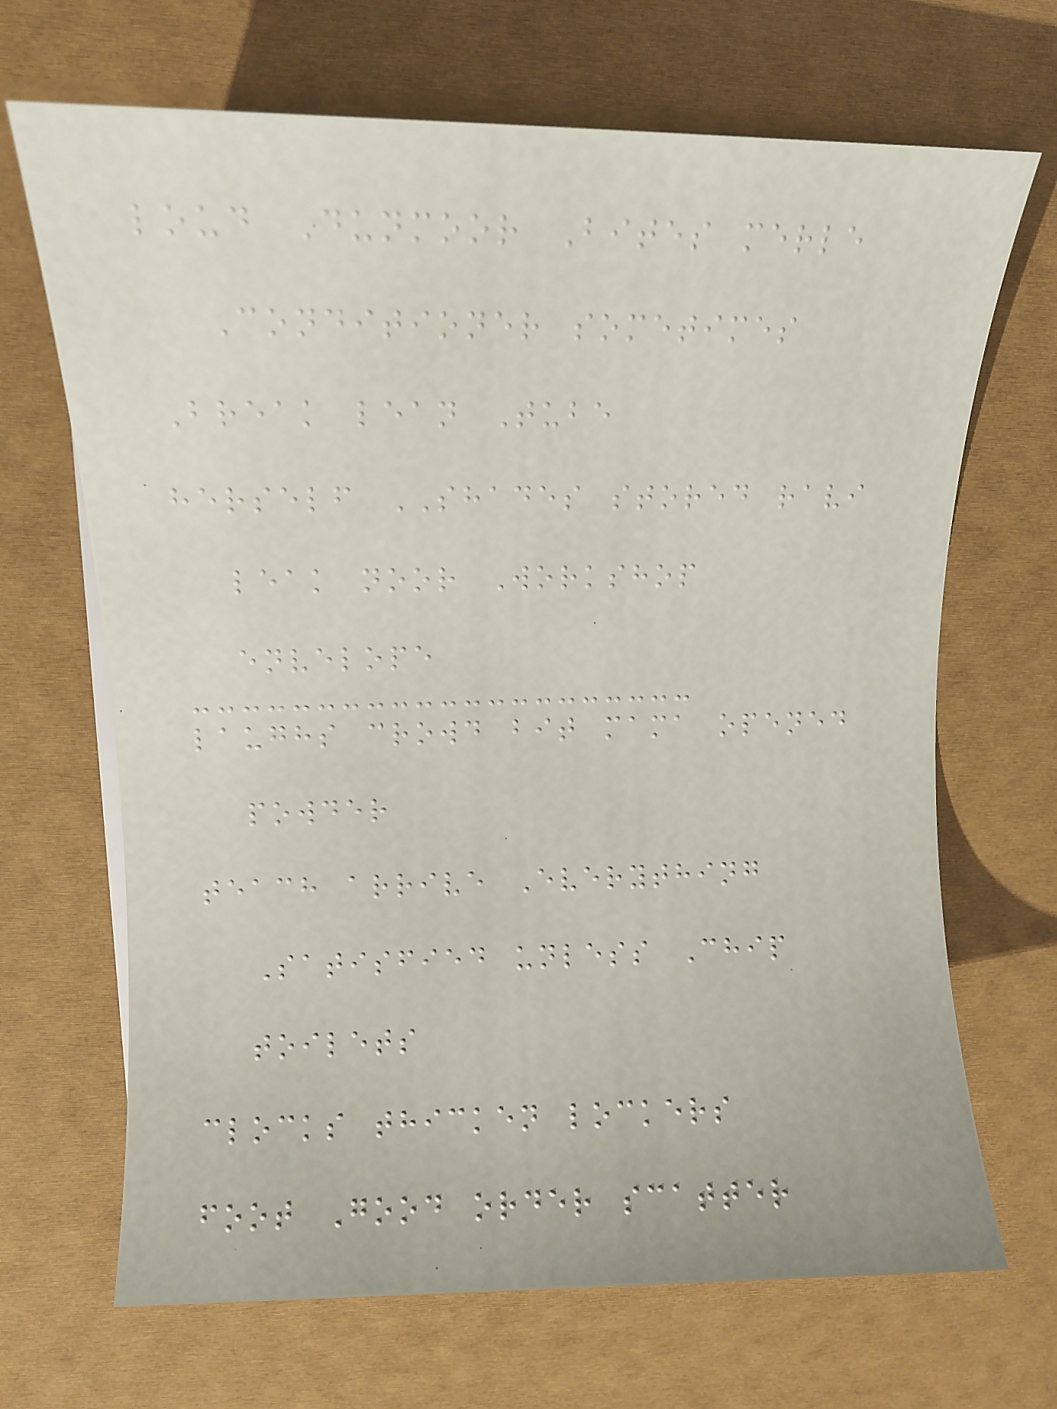loud Dunmoor Bites merle
Conditioner sometimes
Break lean Tube
herself SHADES stored ravi
leak noor Workshop
envelope
laughs crowd bit mama opened
powder
teach arrive Everything
Satisfied unless Chip
toilets
clocks thicken lockers
foot Good order scatter
